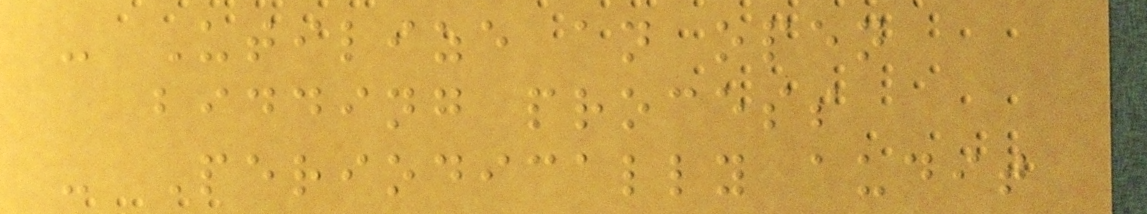- Utilize an open
bidding process
- Periodically audit
